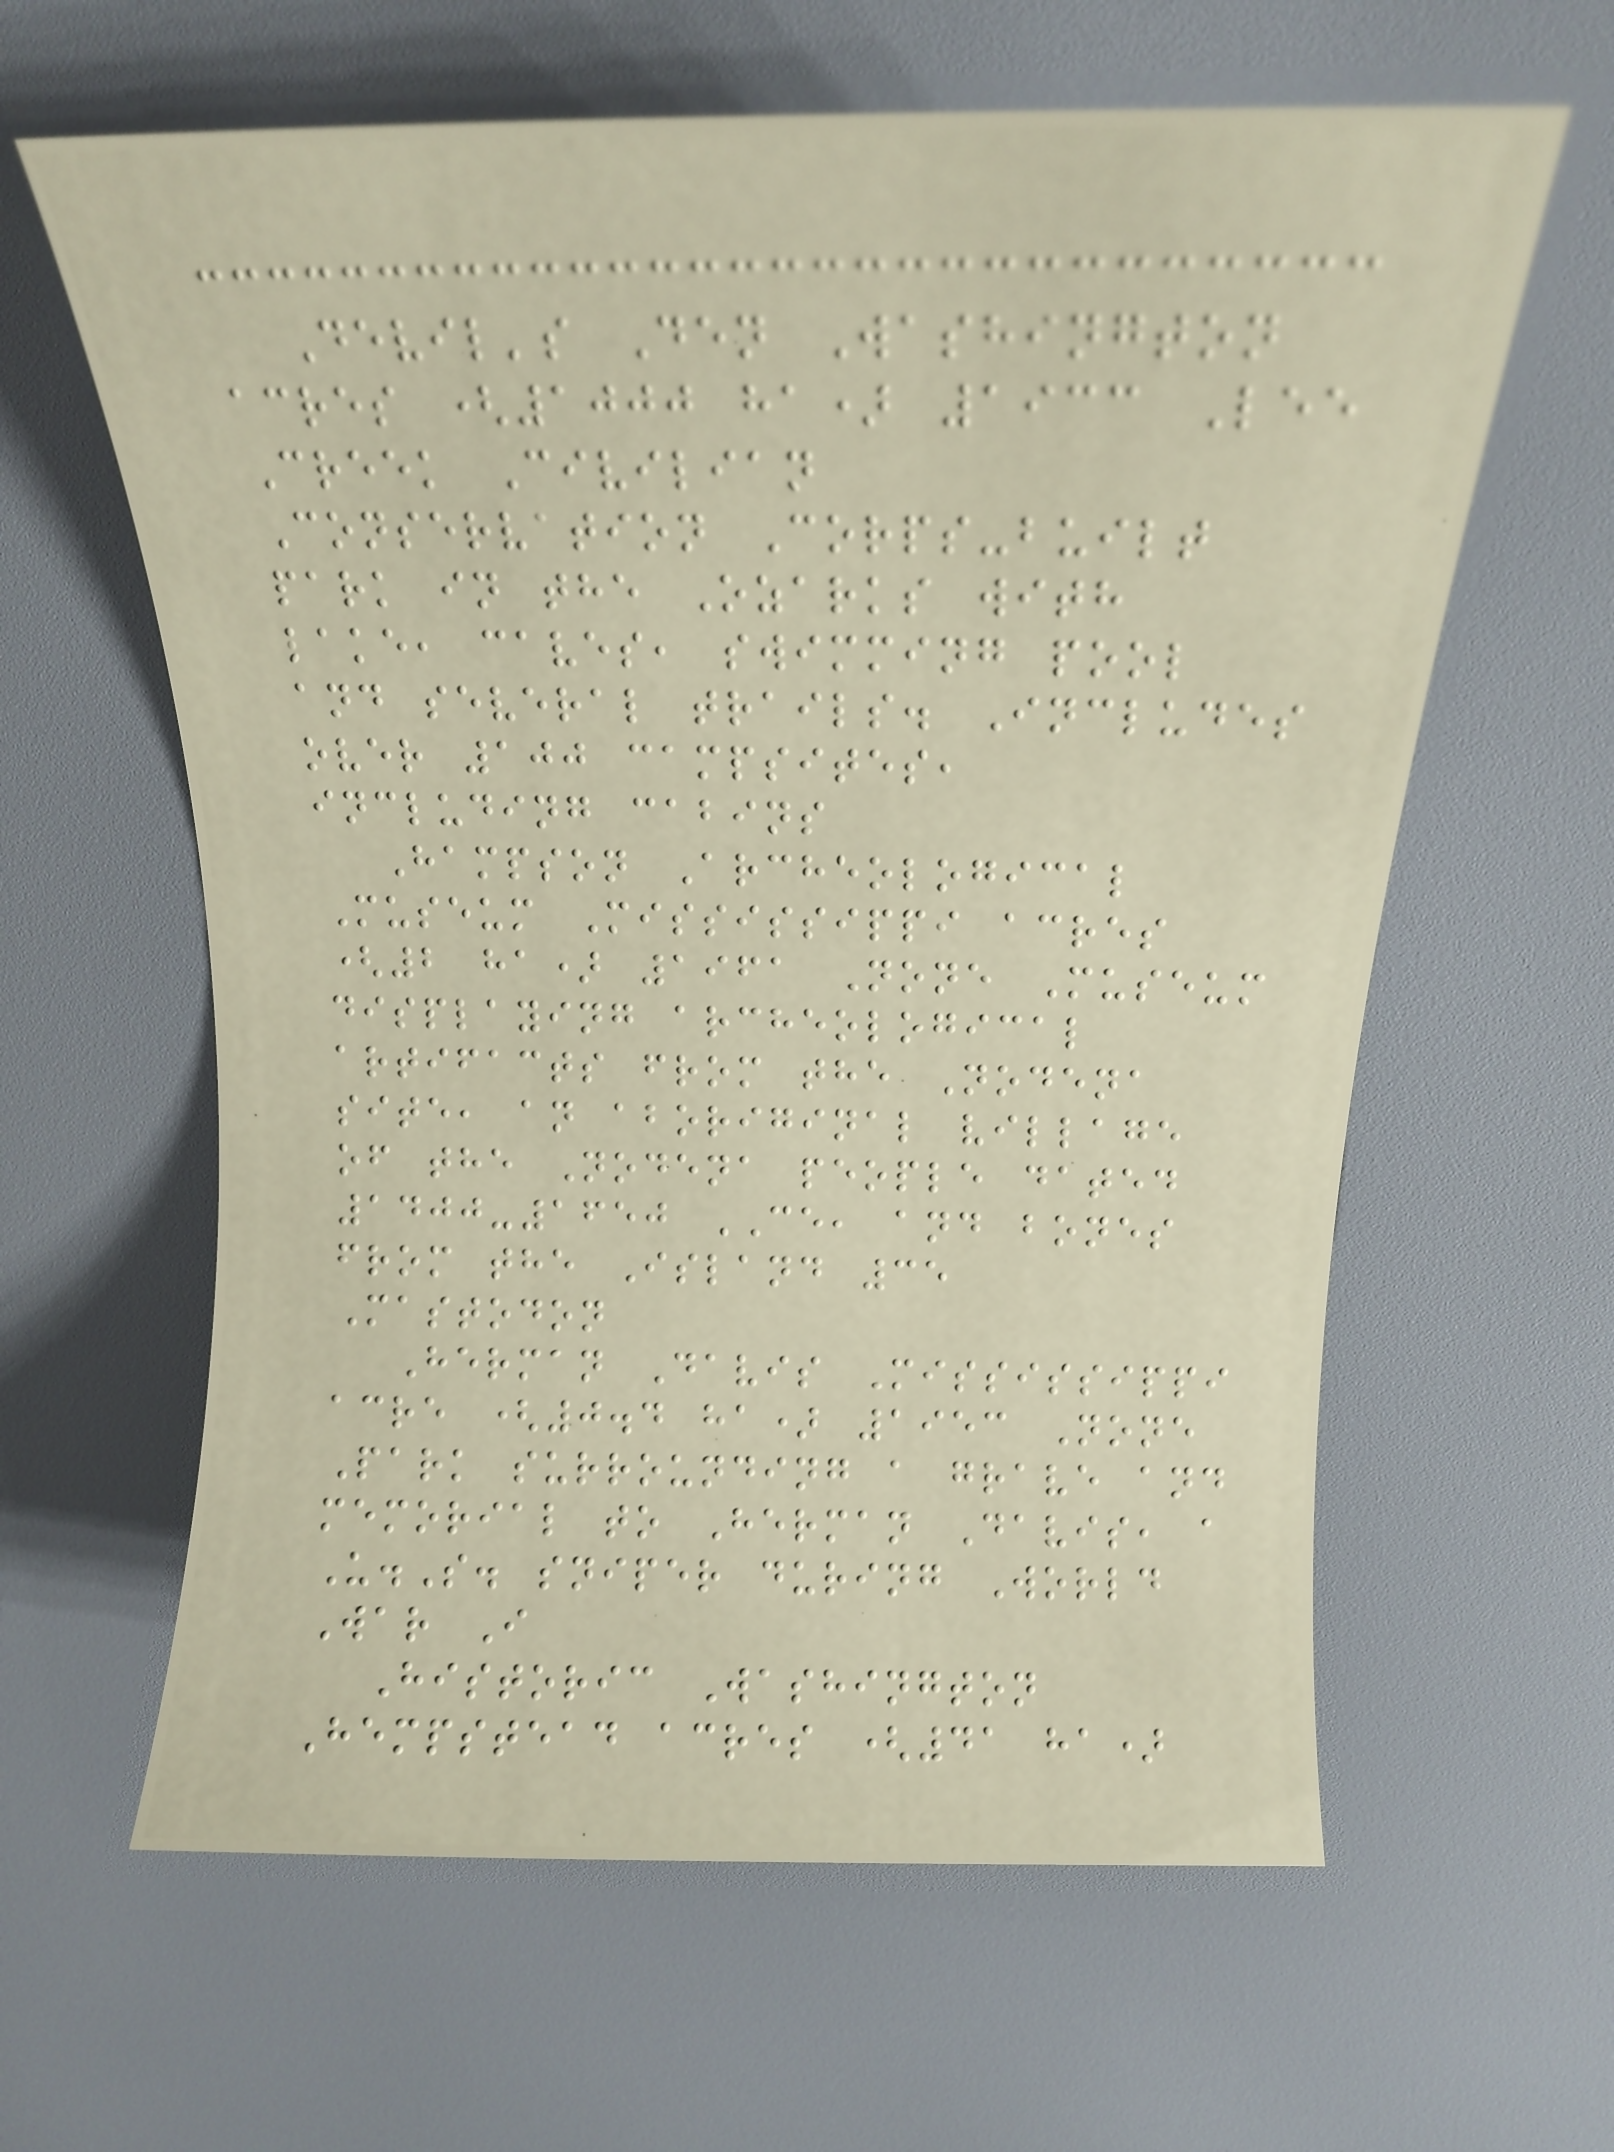Devil's Den Washington
acres (1000 ha) 1933 Lee
Creek Civilian
Conservation Corps-built
park in the Ozarks with
lake, caves, swimming pool
and several trails. Includes
over 100 campsites,
including cabins
Hampson Archeological
Museum Mississippi acres
(2 ha) 1961 None Museum
displaying archeological
artifacts from the Nodena
site, an aboriginal village
of the Nodena people dated
1400-1650 CE, and bones
from the Island 35
Mastodon
Herman Davis Mississippi
acre (0.4 ha) 1953 None
Park surrounding a grave and
memorial to Herman Davis, a
U.S. sniper during World
War I
Historic Washington
Hempstead acres (41 ha)
